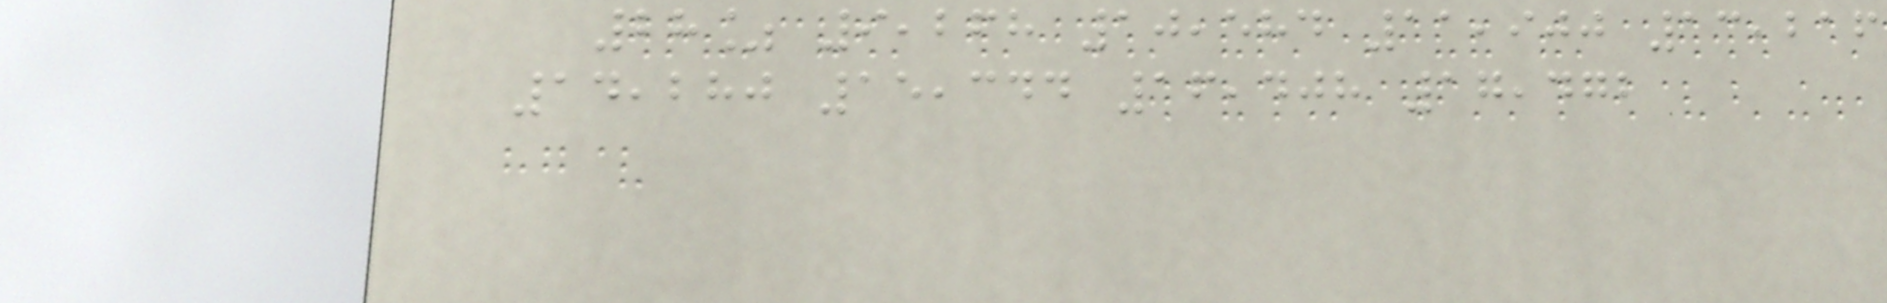28% 9,268 10,584 11,900 13,216
14,280 15,344 16,408 17,472
